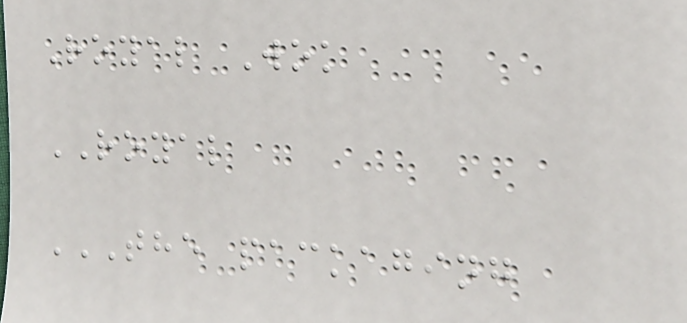Royal Wok
ROYAL
THE PACKAGING
